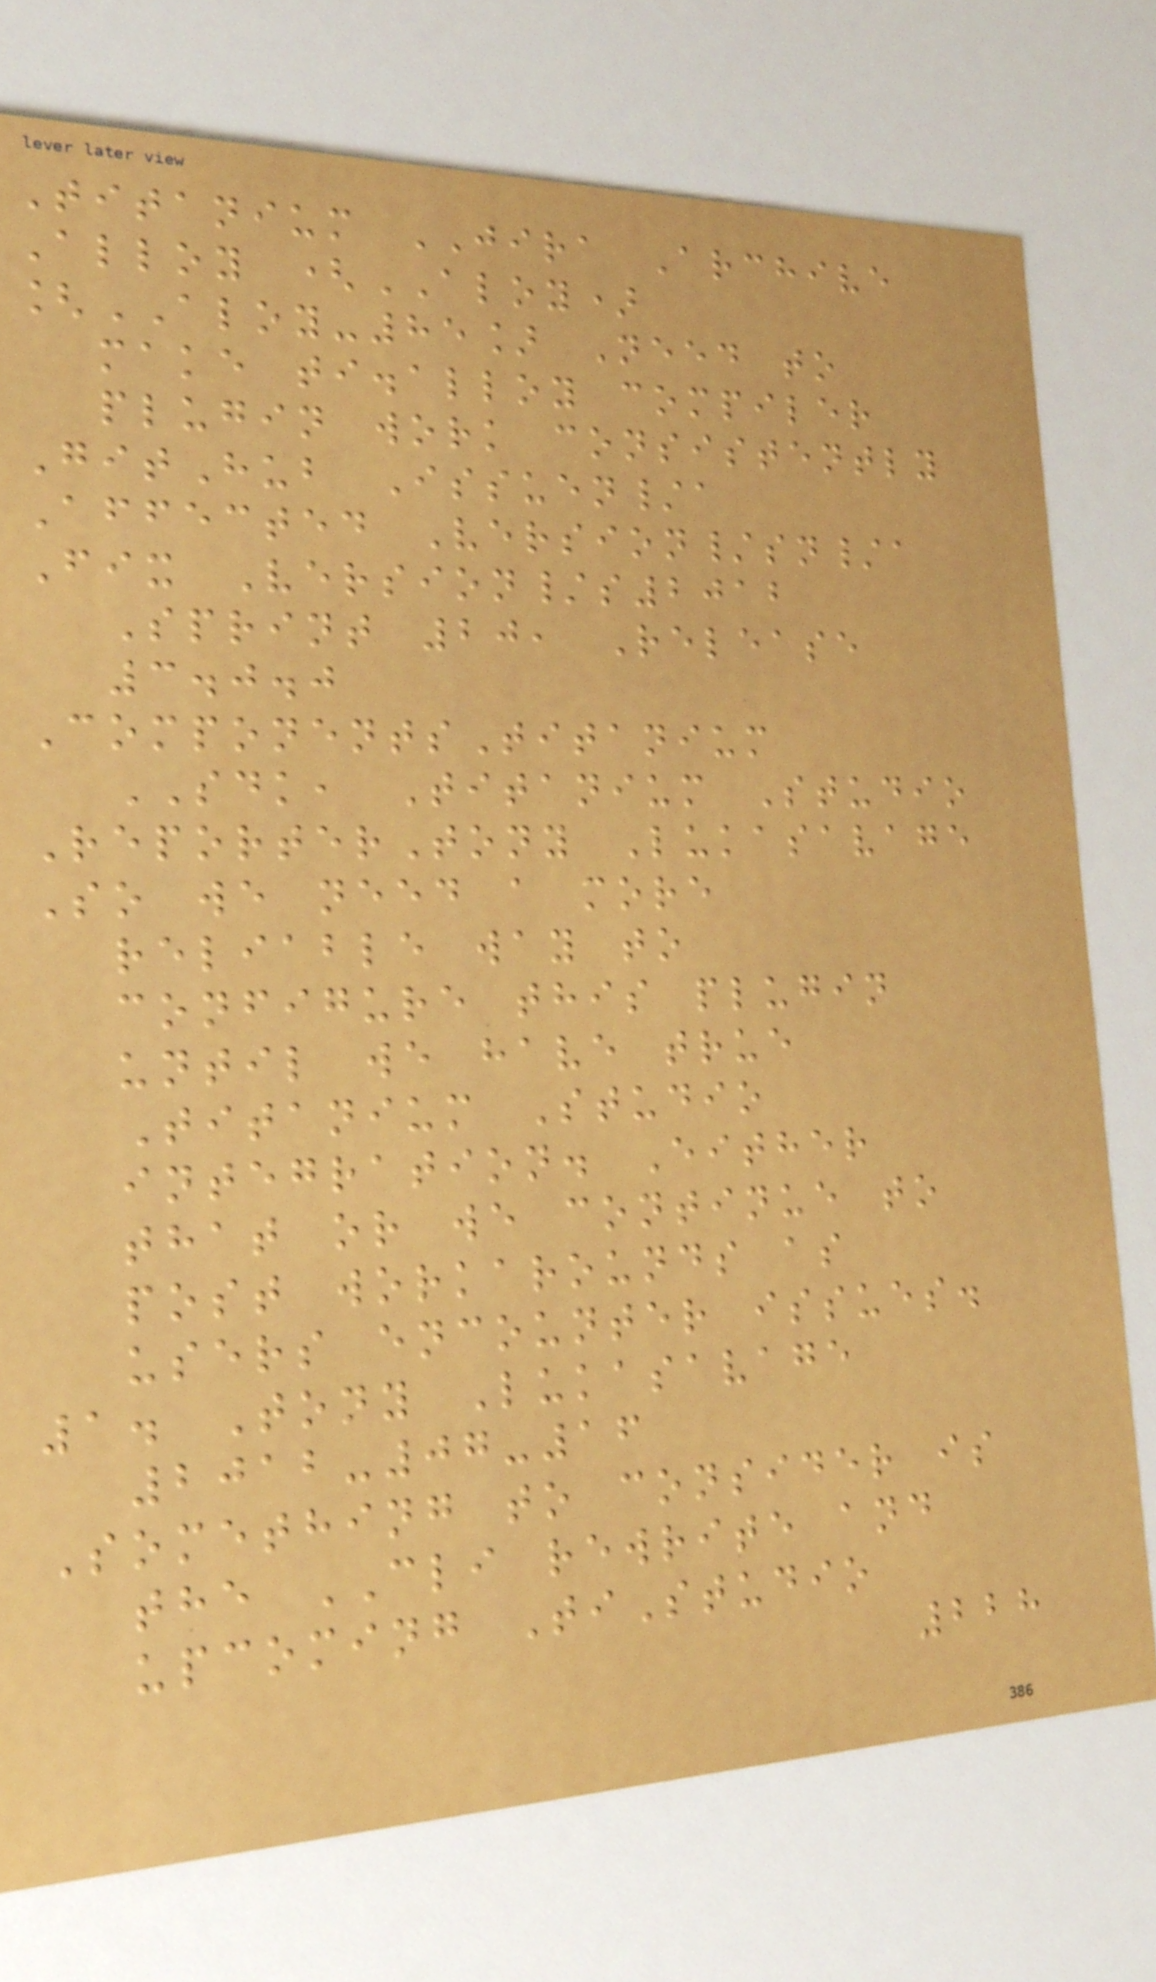Titanium JIRA Archive
Alloy (ALOY)
[ALOY-85] Need to
make ti.alloy compiler
plugin work consistently
GitHub Issuen/a
Affected Version/sn/a
Fix Version/s2012
Sprint 20, Release
3.0.0
ComponentsTitanium
SDK, Titanium Studio
ReporterTony Lukasavage
So we need a more
reliable way to
configure this plugin
until we have true
Titanium Studio
integration. Either
that or we continue to
post workarounds as
users encounter issues.
1. Tony Lukasavage
2012-07-16
Something to consider is
the CLI rewrite and
upcoming TiStudio
228
